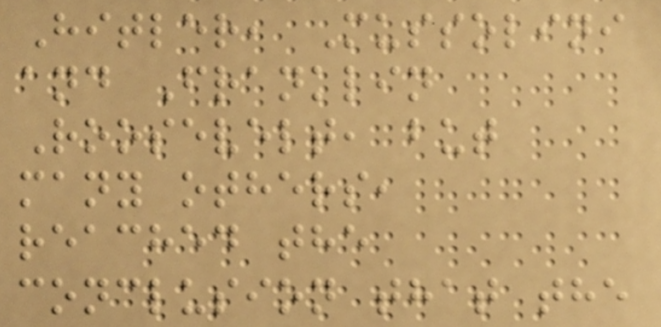Hitler, Mussolini
and Franklin
Roosevelt, but
many others,
reached the
conclusion that the
